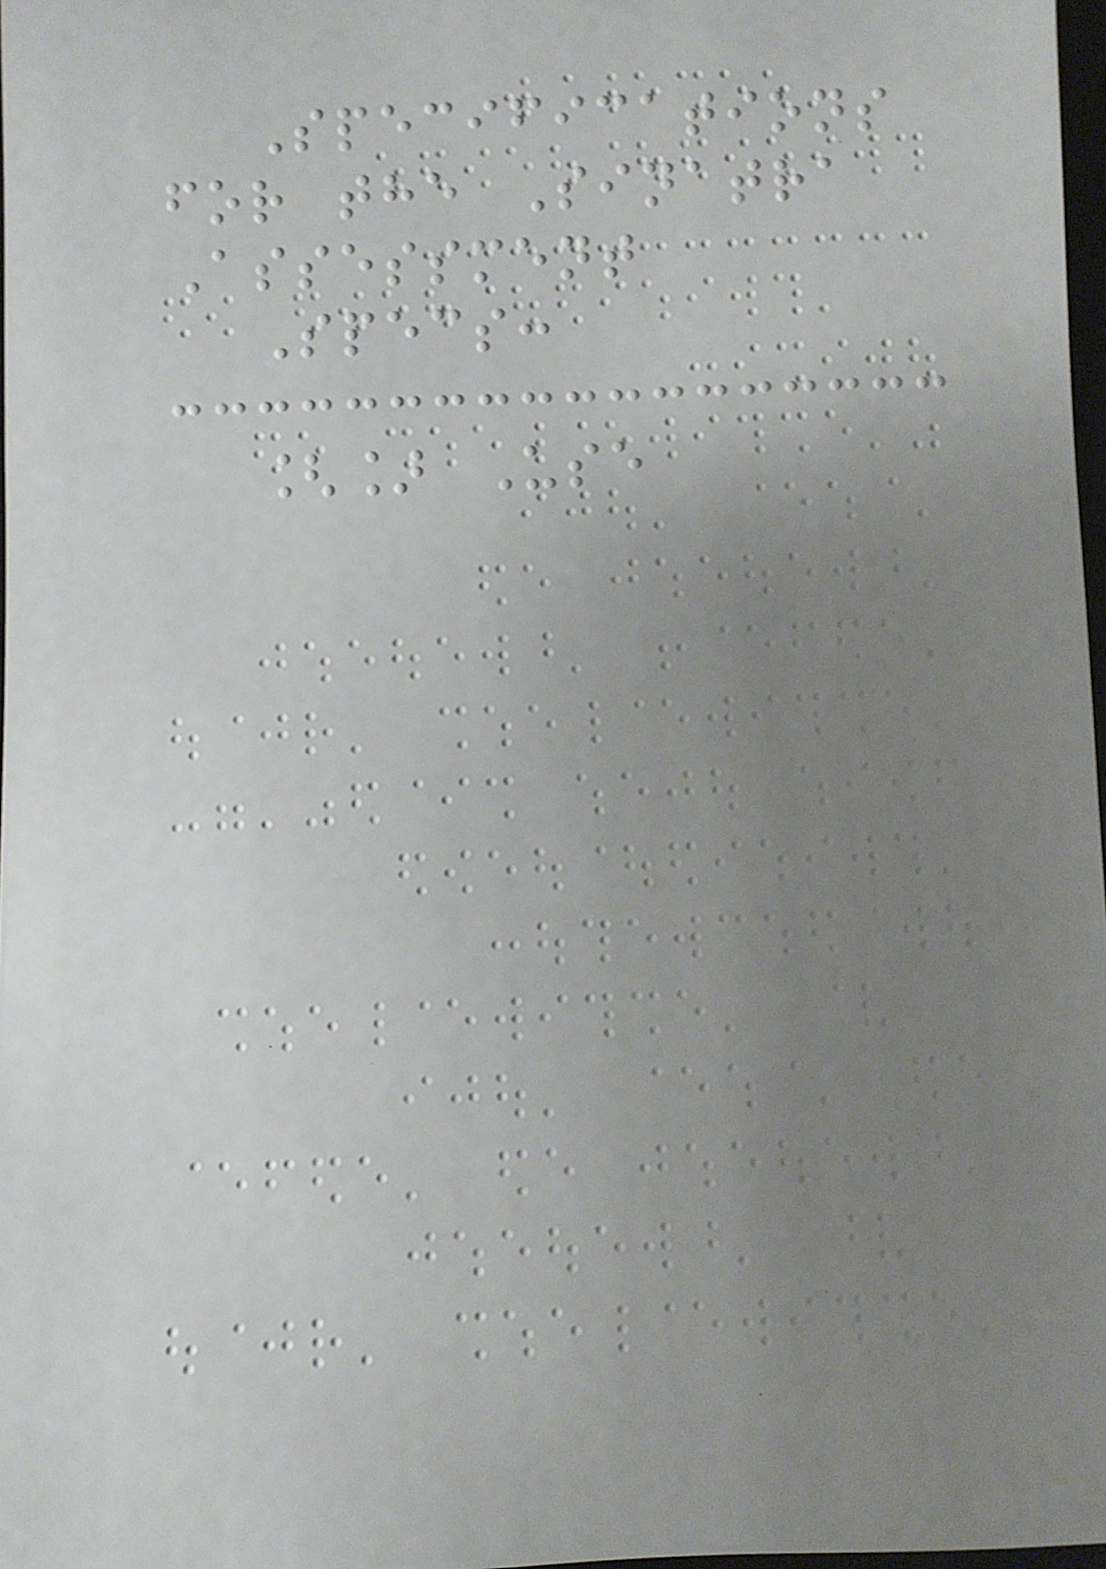Specifications
for the Sinatra
Assessment
Specs:
[] Use
